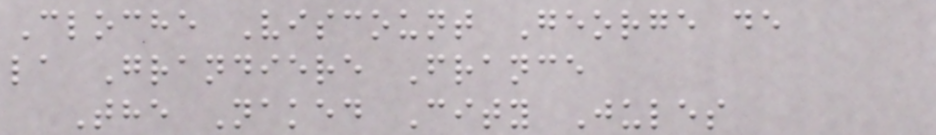Cloche Viscount George de
la Grandiere France
The Naked City Jules
